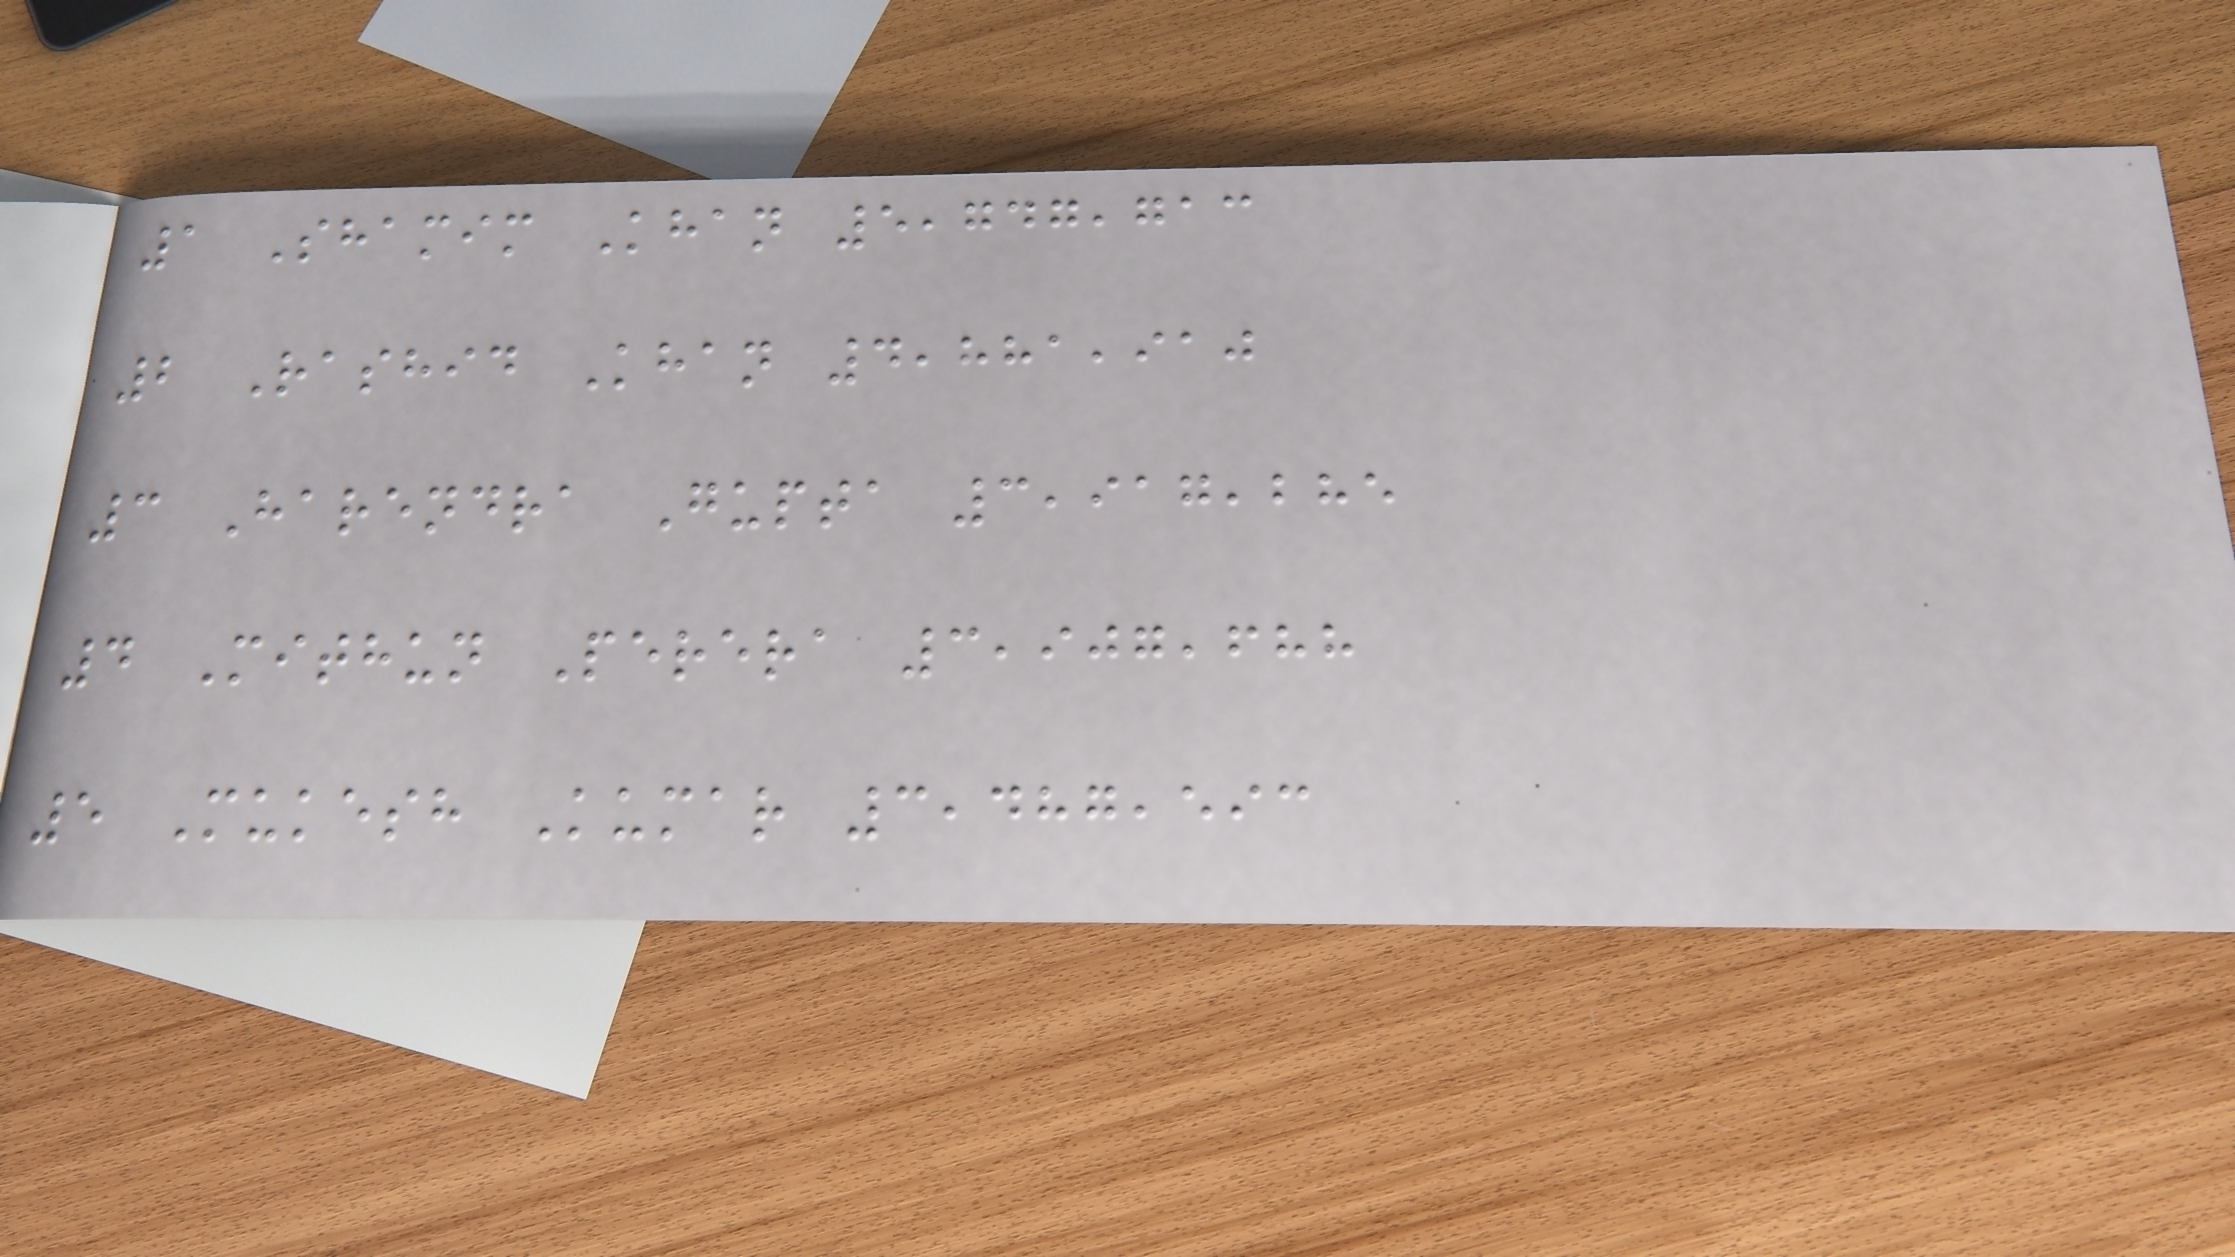1 Shamim Khan 5,747,713
2 Rashid Khan 4,881,910
3 Harendra Gupta 3,917,285
4 Mithun Perera 3,907,688
5 Mukesh Kumar 3,487,593
